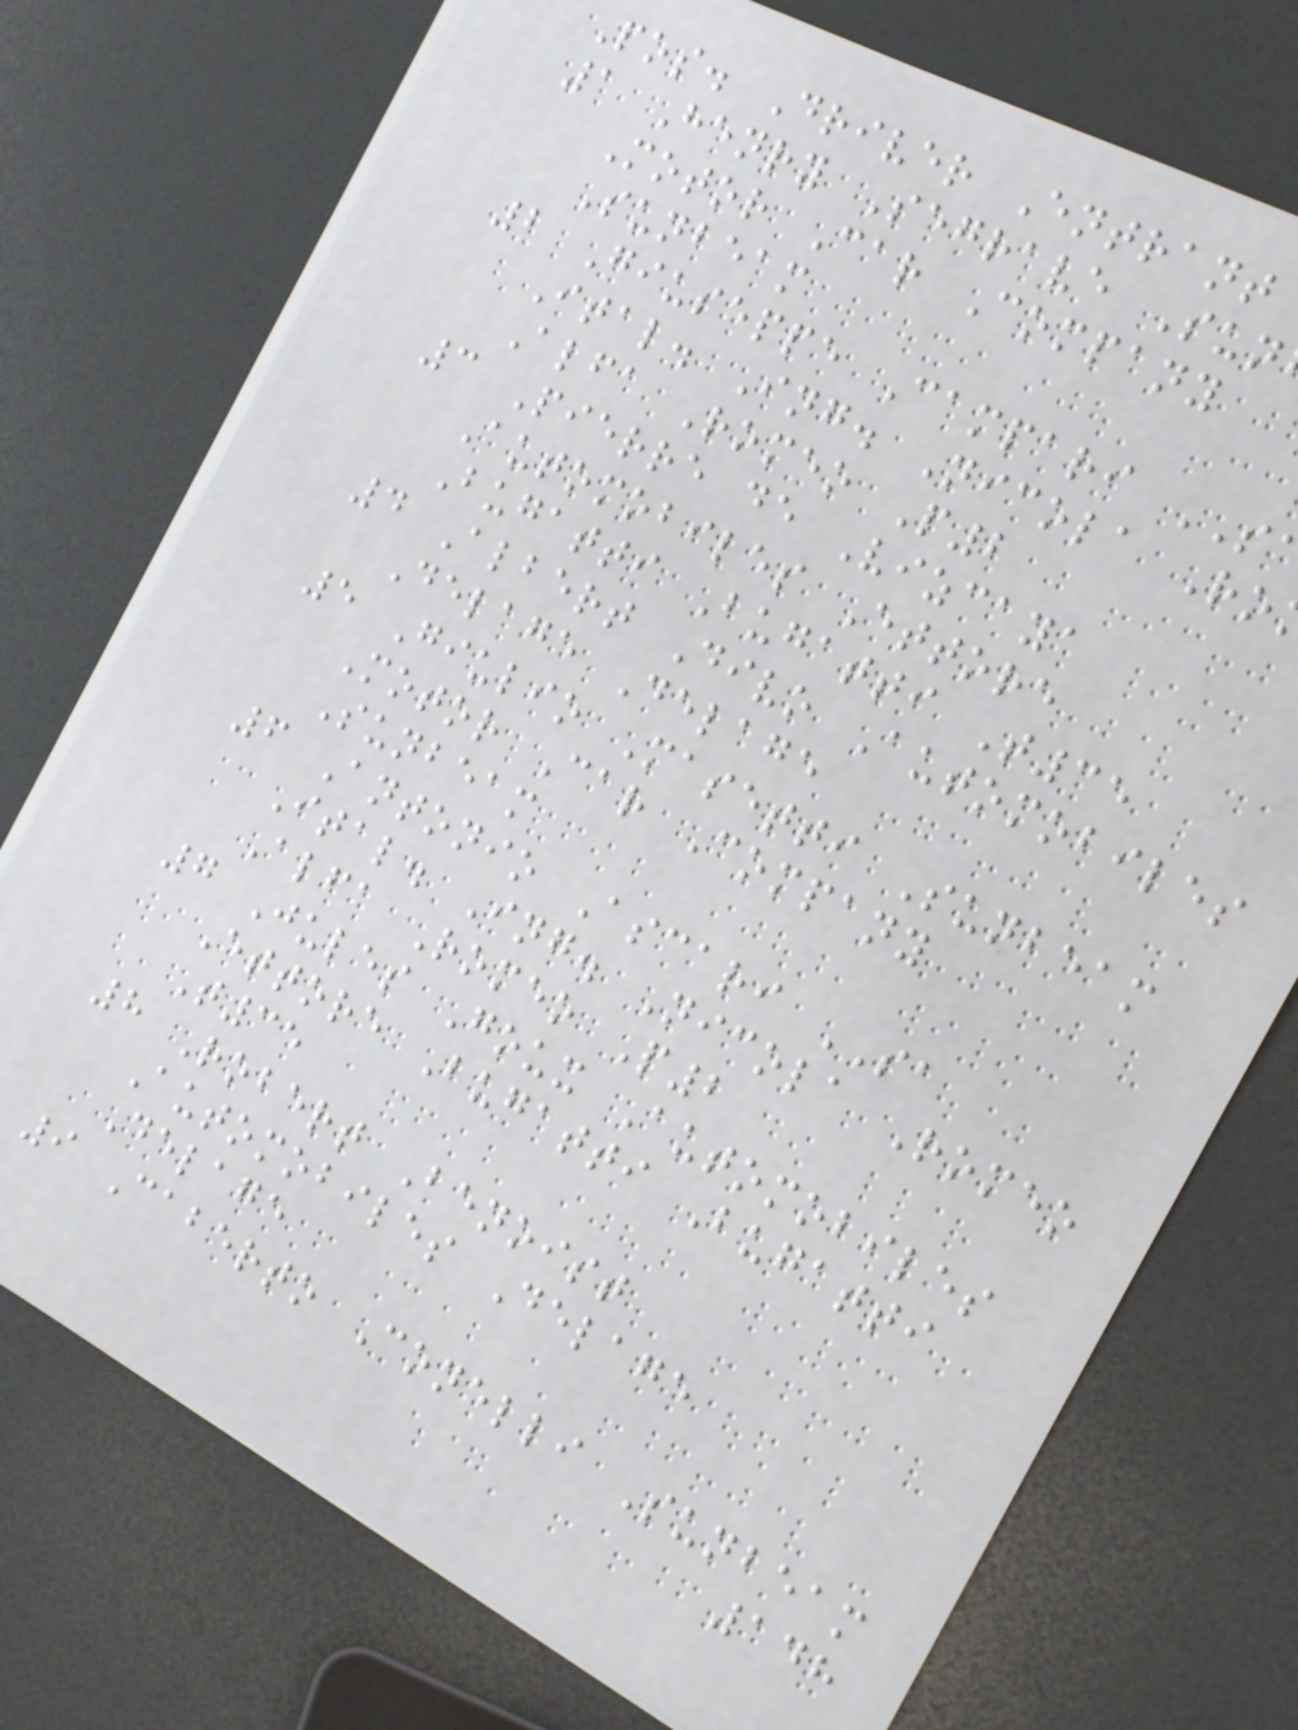Pos. Driver Entrant
1 Henry Segrave Sun
Motor Car Company
Sunbeam
2 Giuseppe Campari
Ital. Ing. Nicola Ro
Alfa Romeo P2
3 Pierre de Vizcaya
Automobiles Ettore
Bugatti Bugatti T35
4 Albert Divo Automobiles
Delage Delage
5 Giulio Masetti Sunbeam
Motor Car Company
Sunbeam
6 Antonio Ascari SA
Ital. Ing. Nicola Romeo
Alfa Romeo P2
7 Jules Goux Automobiles
Ettore Bugatti Bugatti
T35
8 Robert Benoist
Automobiles Delage
Delage
9 Caberto Conelli Sunbeam
148
